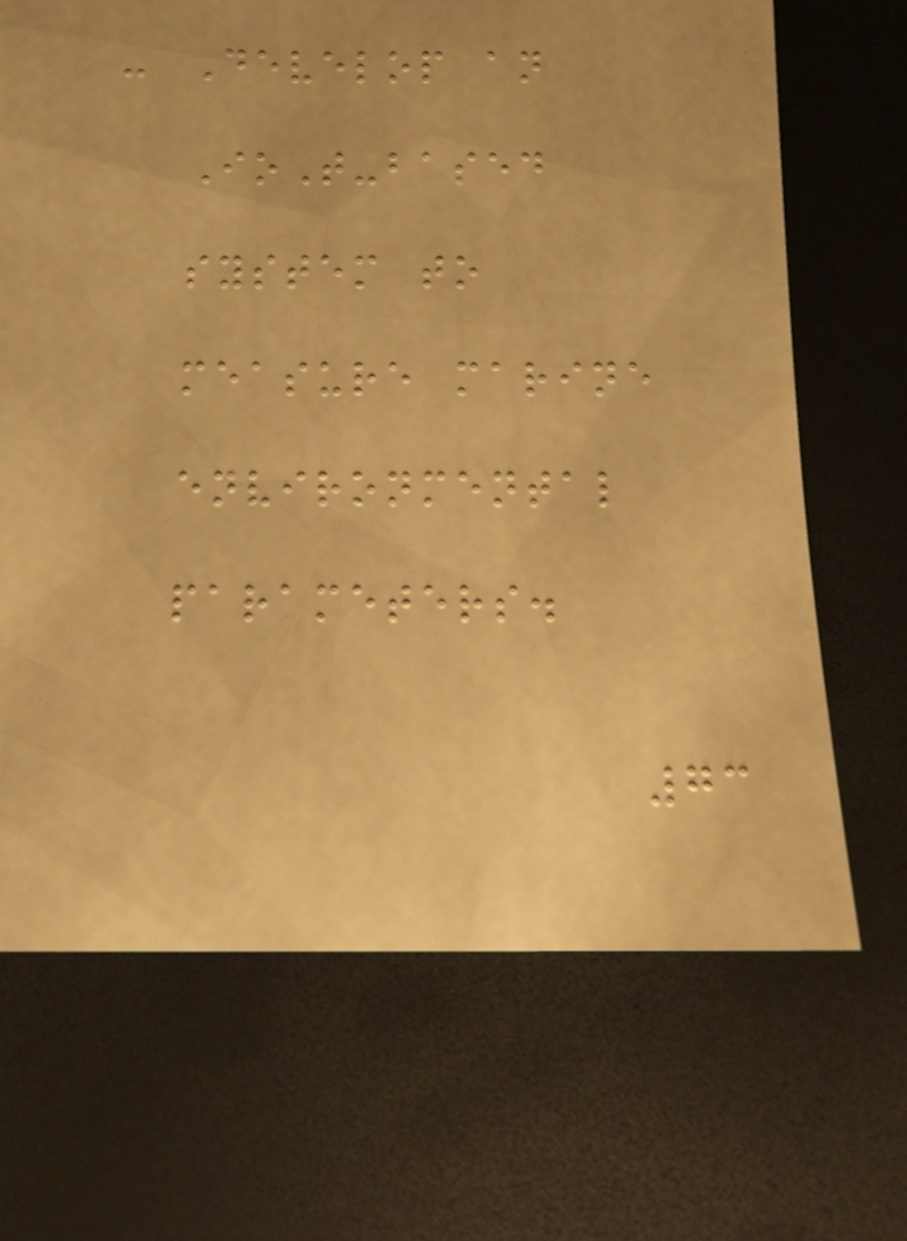- Develop an
IoT-based
system to
measure marine
environmental
parameters.
73
